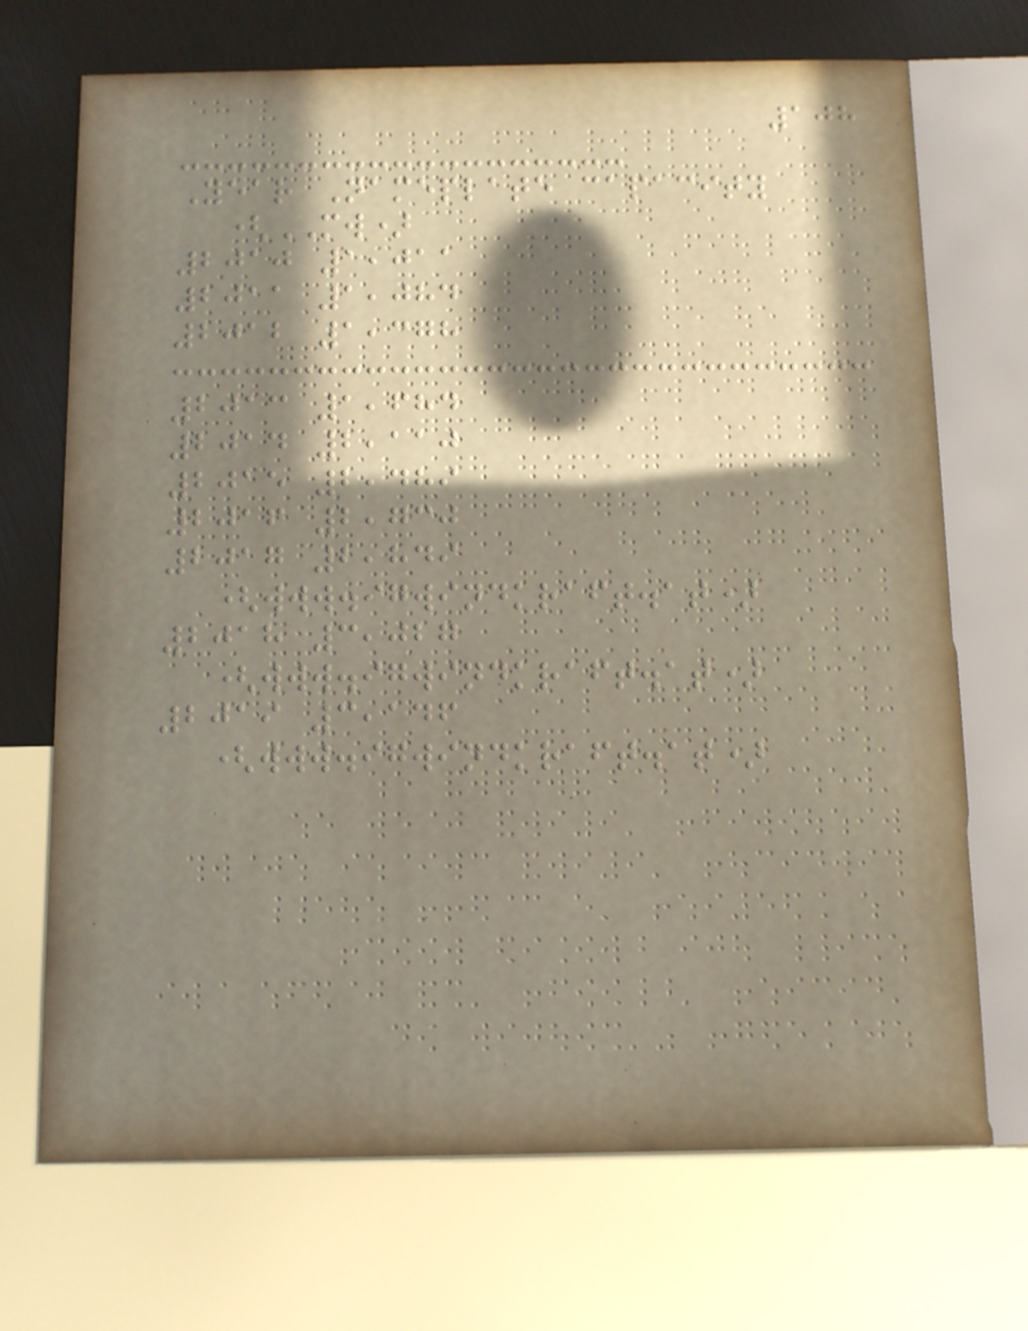108
Year Nameplate capacity
(MW)
2010 1,011
2011 1,084
2012 1,378
2013 1,684
2014 2,110
2015 2,489
2016 2,730
2017 2,849
(www.igwindkraft.at)
2018 3,027
(www.igwindkraft.at)
2019 3,146
(www.igwindkraft.at)
